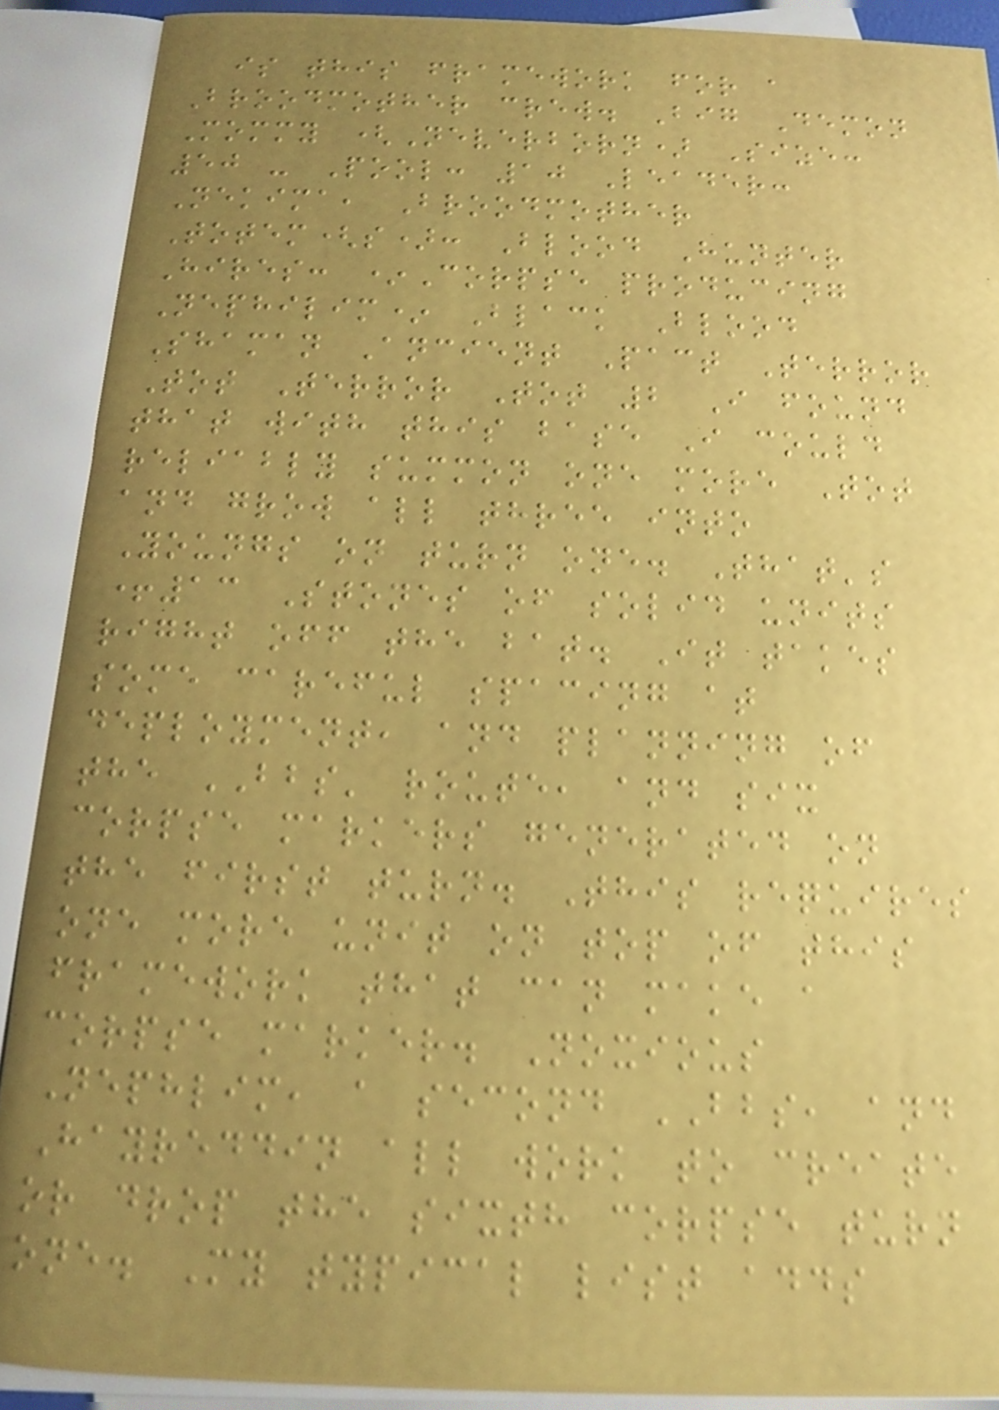is this framework for a
Broodmother crew. Big Demon
Mommy (Neverborn) Size:
50 - Pool: 10 Leader:
Nekima, Broodmother
Totem(s): Blood Hunter
Hires: *Corpse producing
Nephilim* Black Blood
Shaman Ancient Pact Terror
Tot Terror Tot 2 I found
that with this base I could
reliably summon one more Tot
and grow all three into
Youngs on turn one. That's
+13 Stones of solid units
right off the bat. It takes
some careful spacing at
deployment, and planning of
the BBS' route, and six
corpse markers generated on
the first turn. This requires
one more unit on top of this
framework that can make a
corpse marker. Noxious
Nephlim, a second BBS, and
Hayreddin all work to create
or drop the sixth corpse turn
one. My typical list adds
